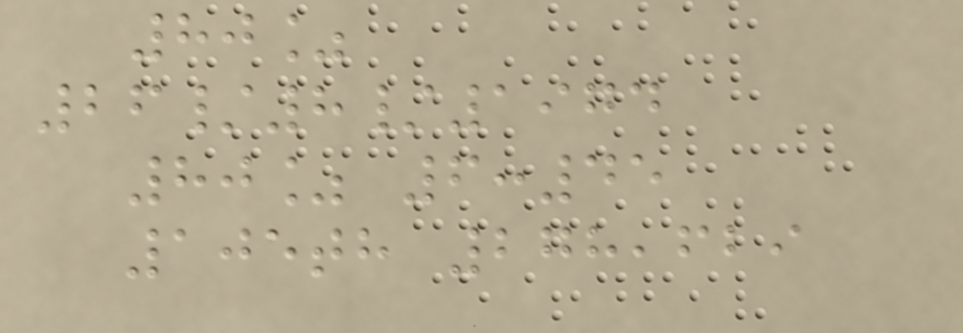80%
26/8/1974
80% 6:45
105th 278,629
